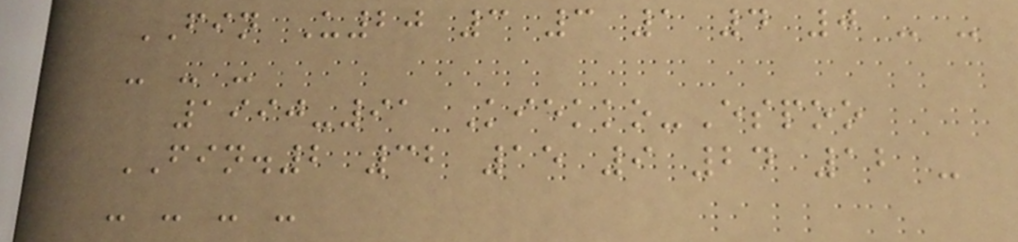FIN U20 3 3 1 4 0 - -
- - -
1990-91 Kiekko-Espoo
FIN.2 32 15 9 24 12 -
- - - -
